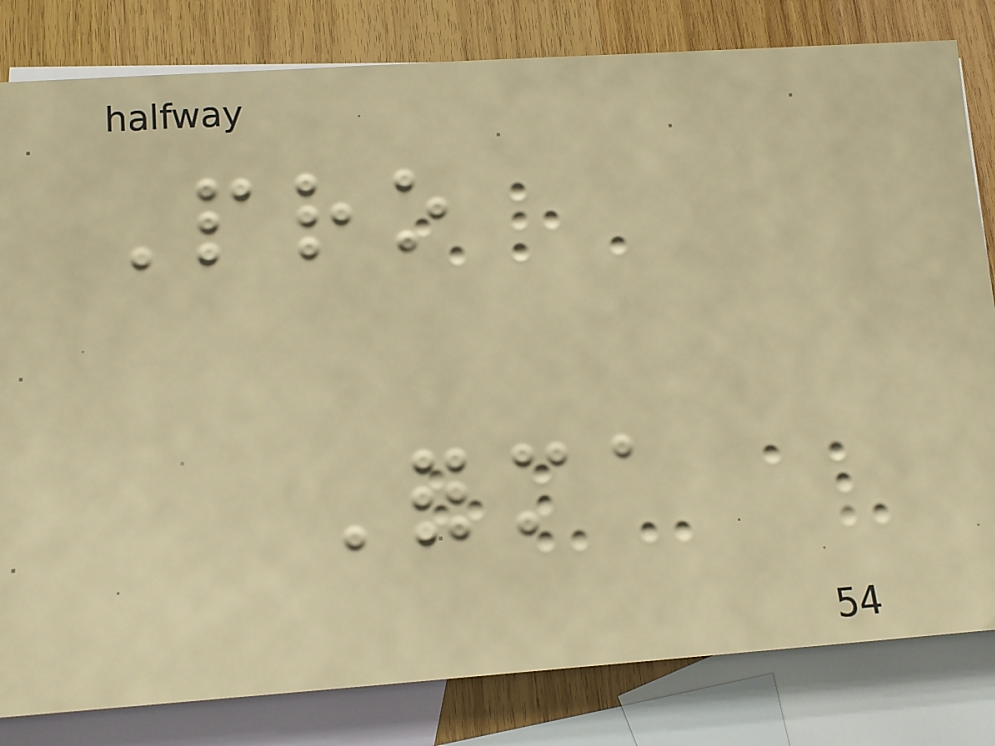Pro
Forma
